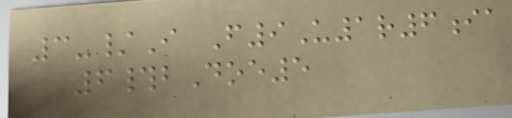3-/I F9U1r6ia
6#bDoe5
